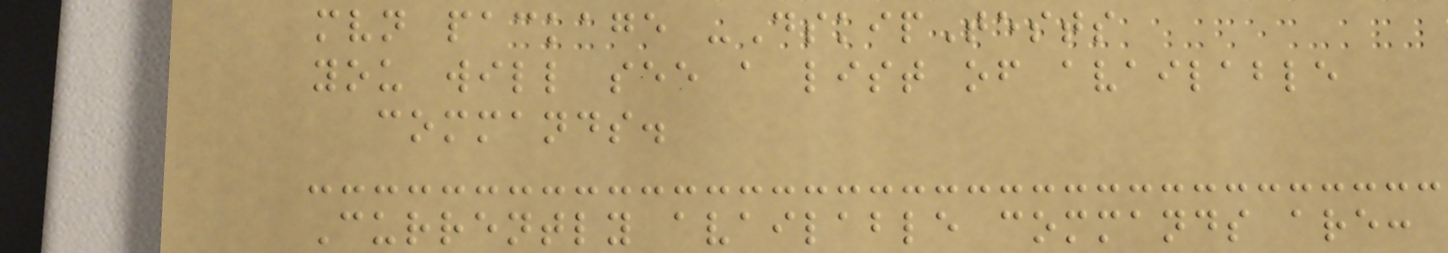mvn package -DskipTests
you will see a list of available
commands.
Currently available commands are:
